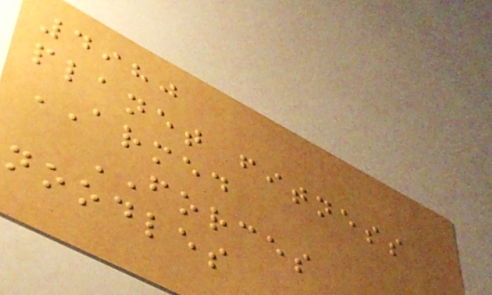4980
planet fitness
ARMED
FORCES
noodles
